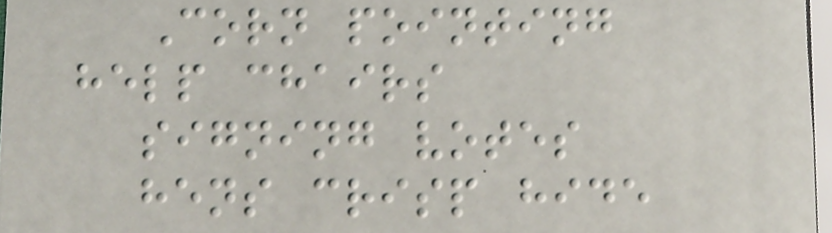Corn pointing
help chairs
signing votes
hens crisp hide
